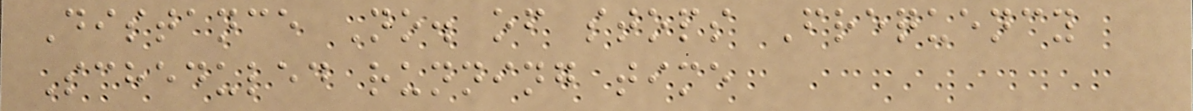Distance No. of stops Frequency
Scheduled running time
